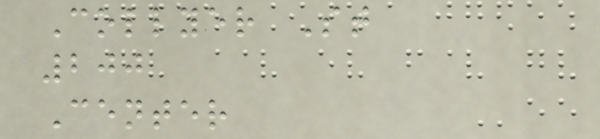Collyer St
200
Center
